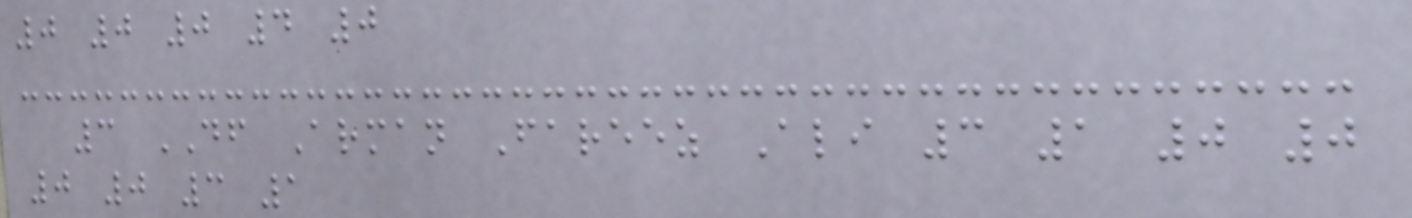0 0 0 4 0
3 DF Arman Fareez Ali 3 1 0 0
0 0 3 1
